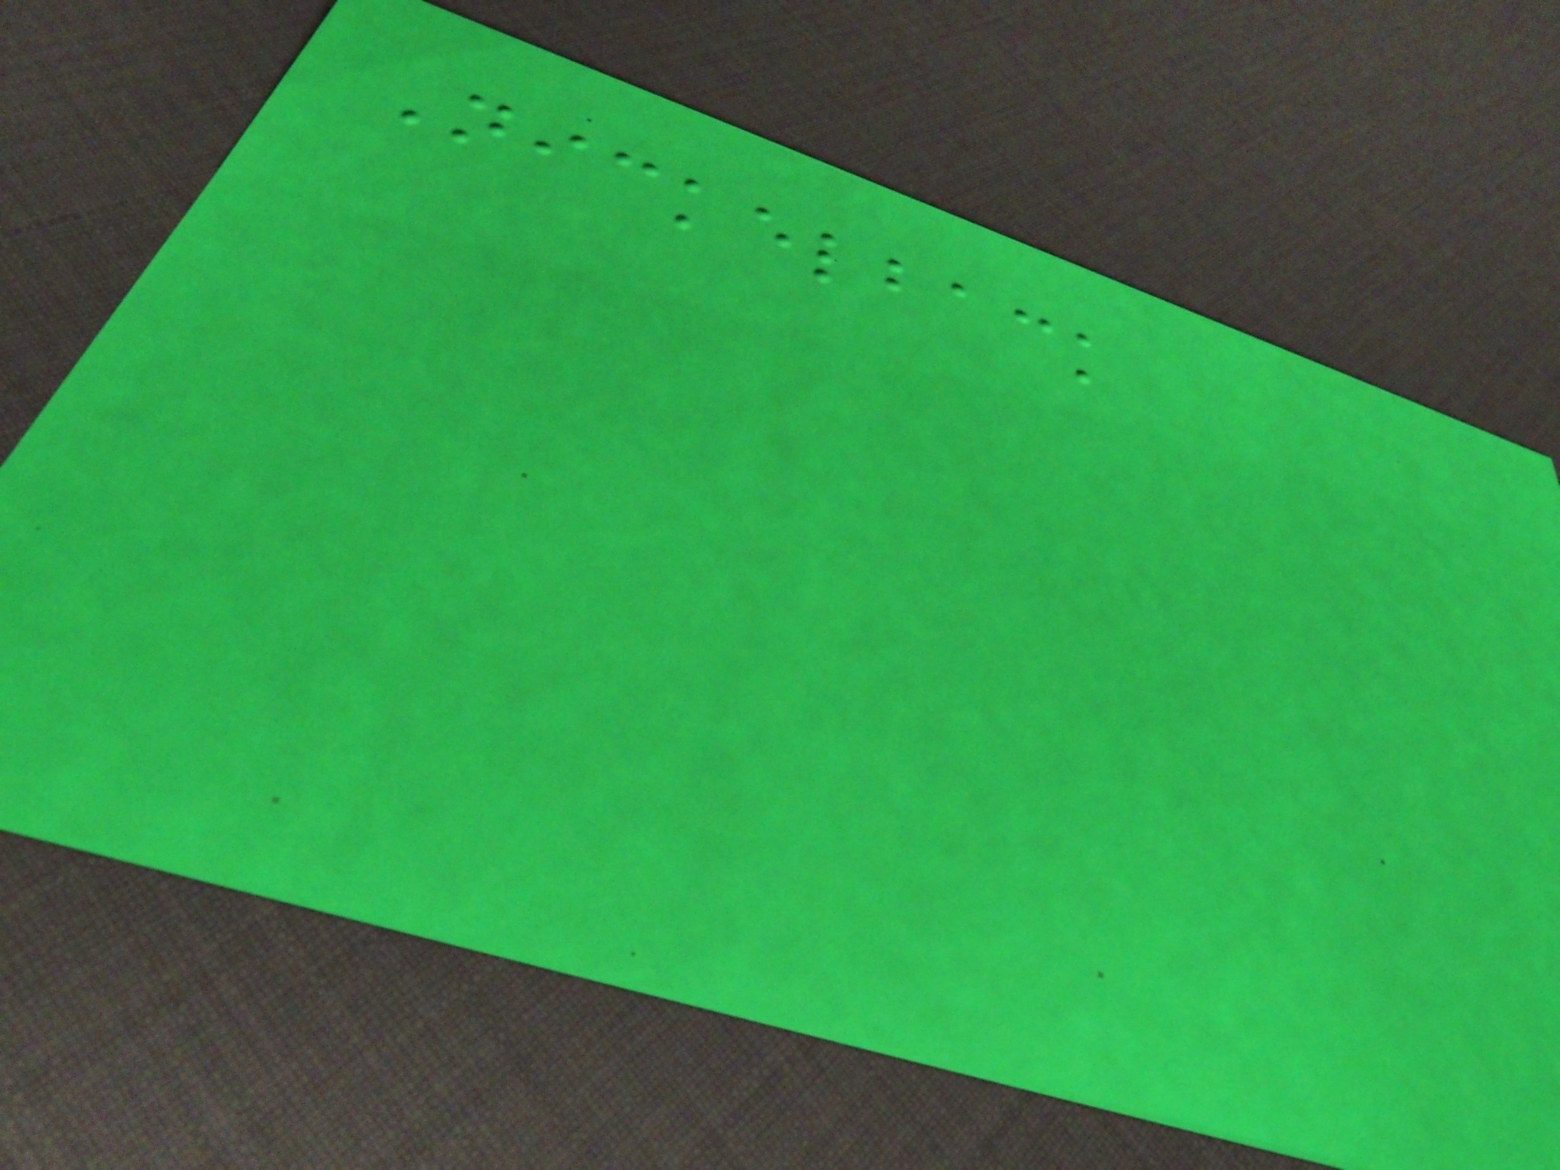Nickelback
